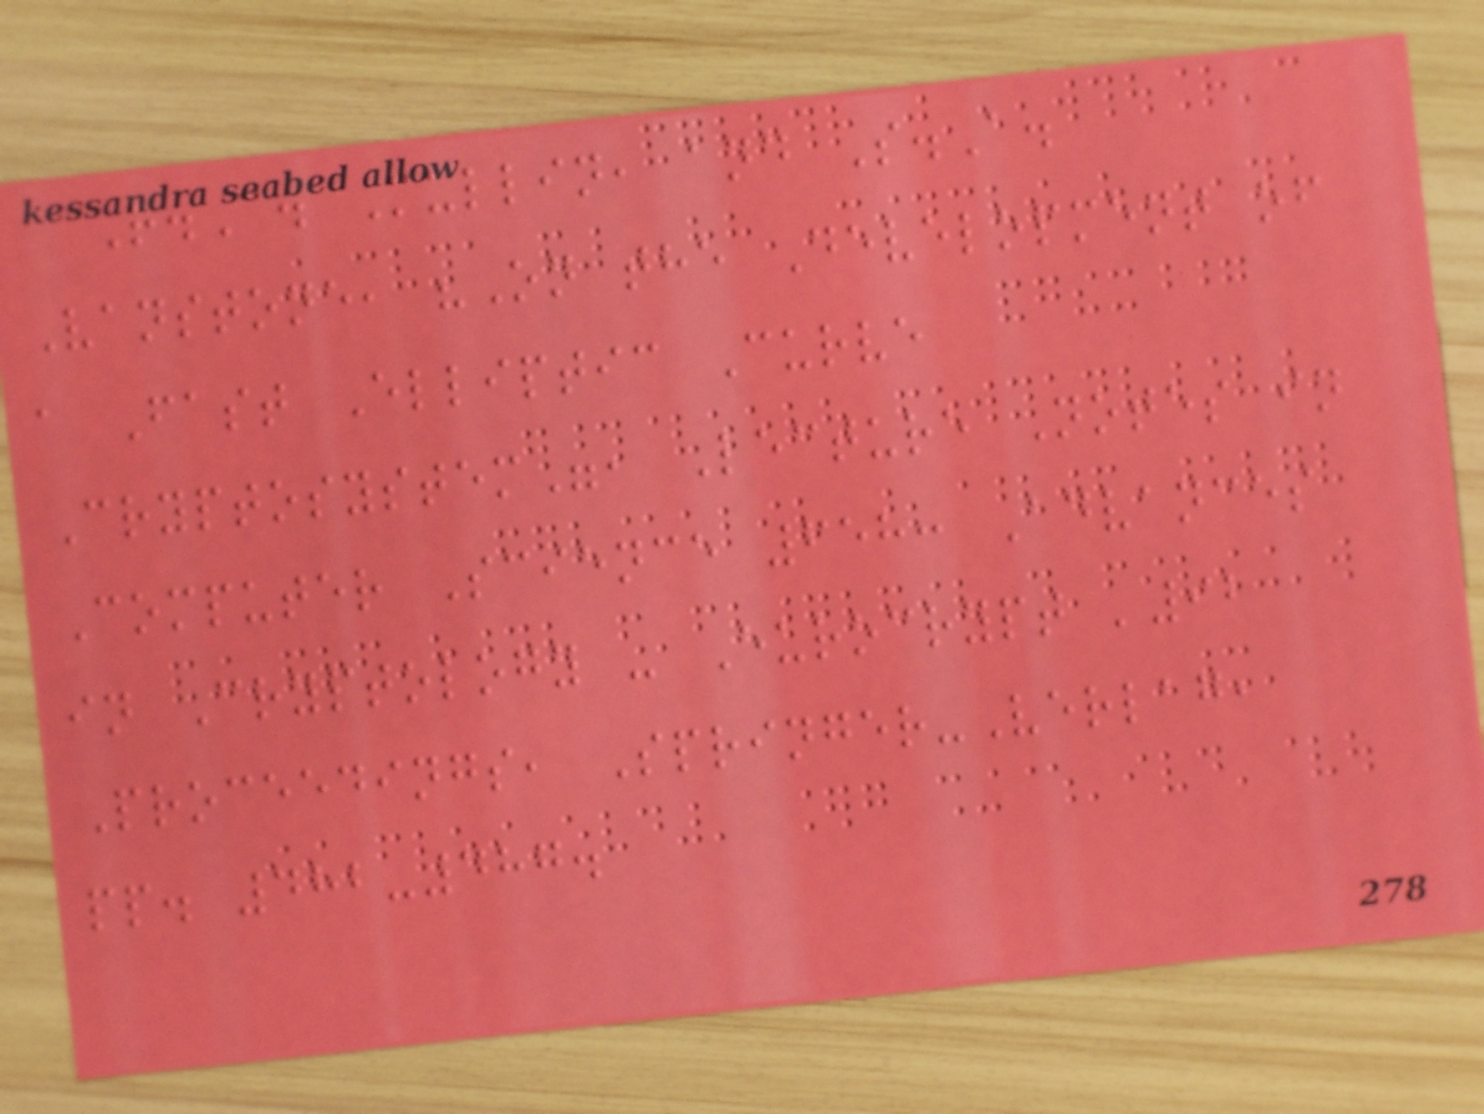R.C. Mullin, and S.A.
Vanstone, "On the Development of
a Fast Elliptic Curve
Cryptosystem", Lecture Notes in
Computer Science 658: Advances
in Cryptology - Eurocrypt '92
Proceedings, Springer-Verlag,
pp. 482-487.
